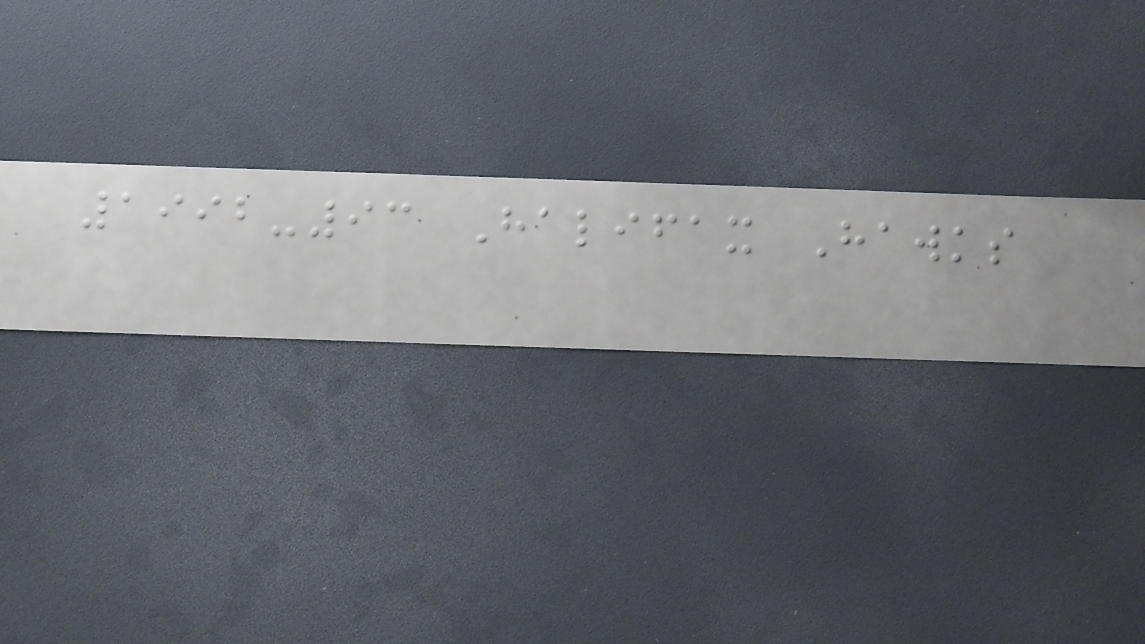1992-93 Halifax Hawks
